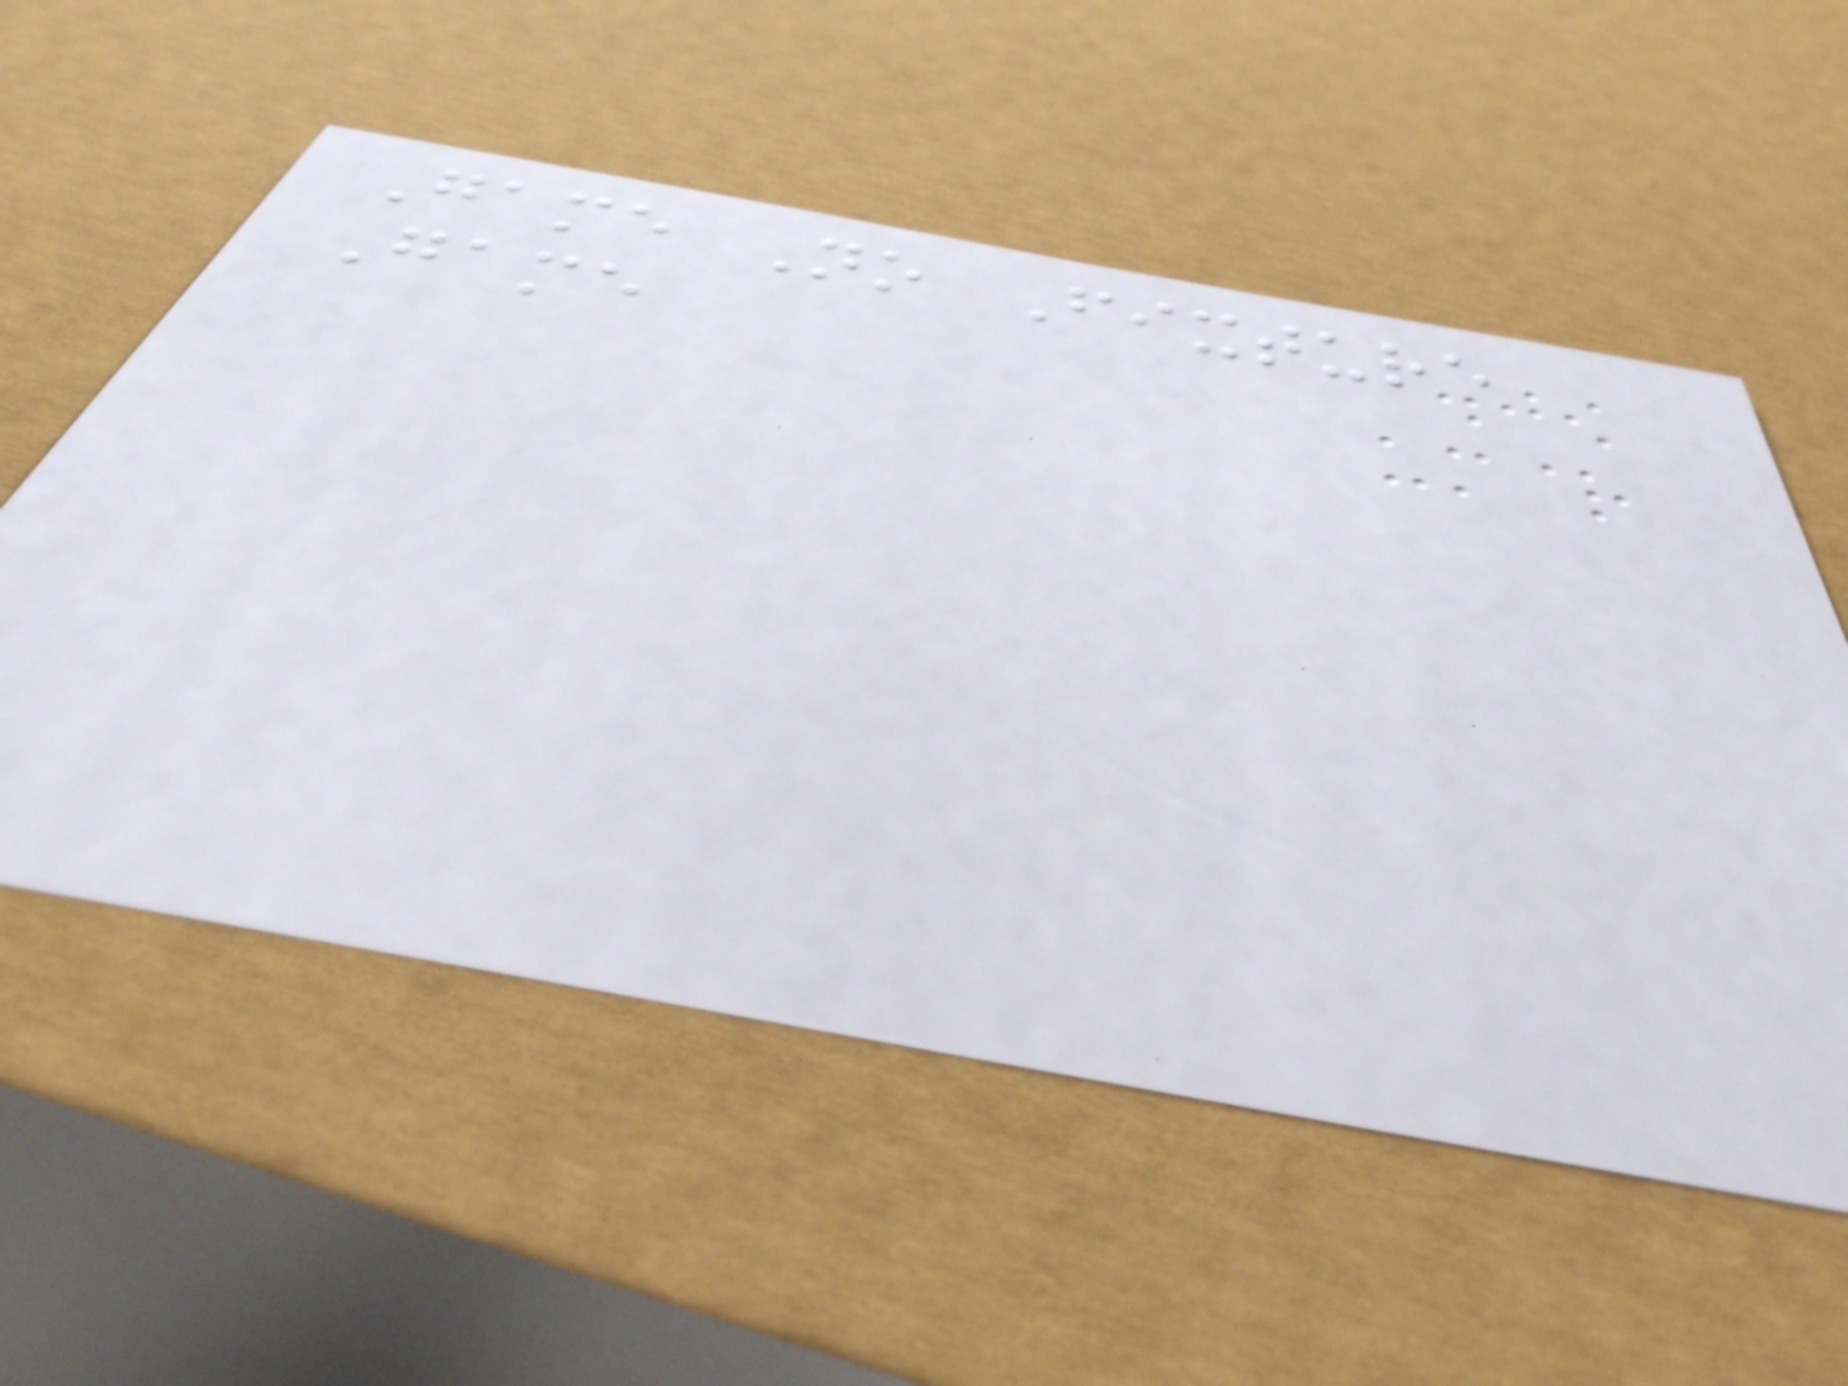Game No Fixture
Game
